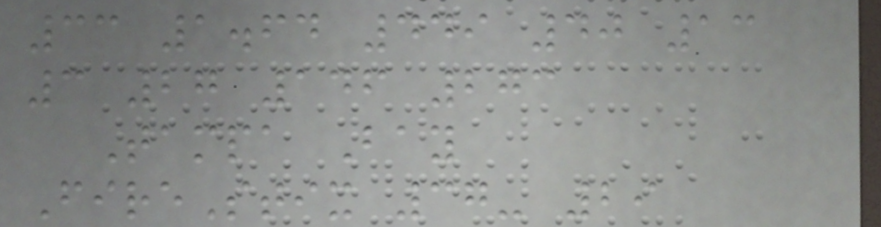33 1.64 449 40 13
3 27 146 273
Tampa Bay
FireStix 37- 29
